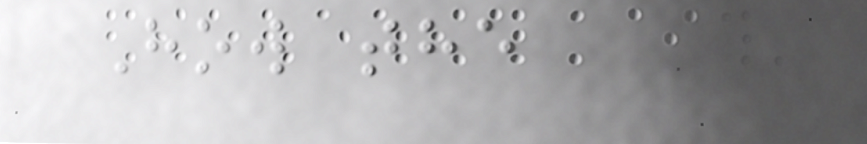How the
